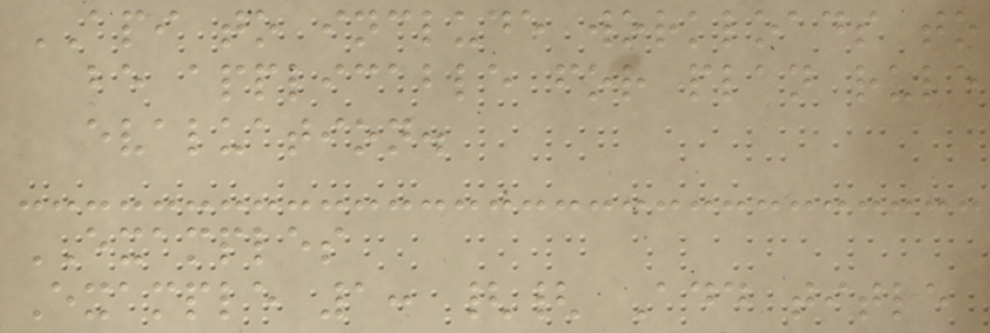API to include workloads to
be applicable for plan rule
evaluation.
EXAMPLES
Example 1: {{ Add title
